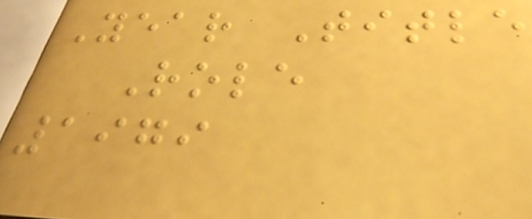Year Title
Role
1979
